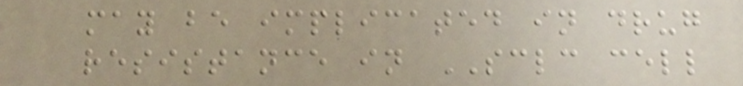may be implicated in drug
resistance in SCLC cell
